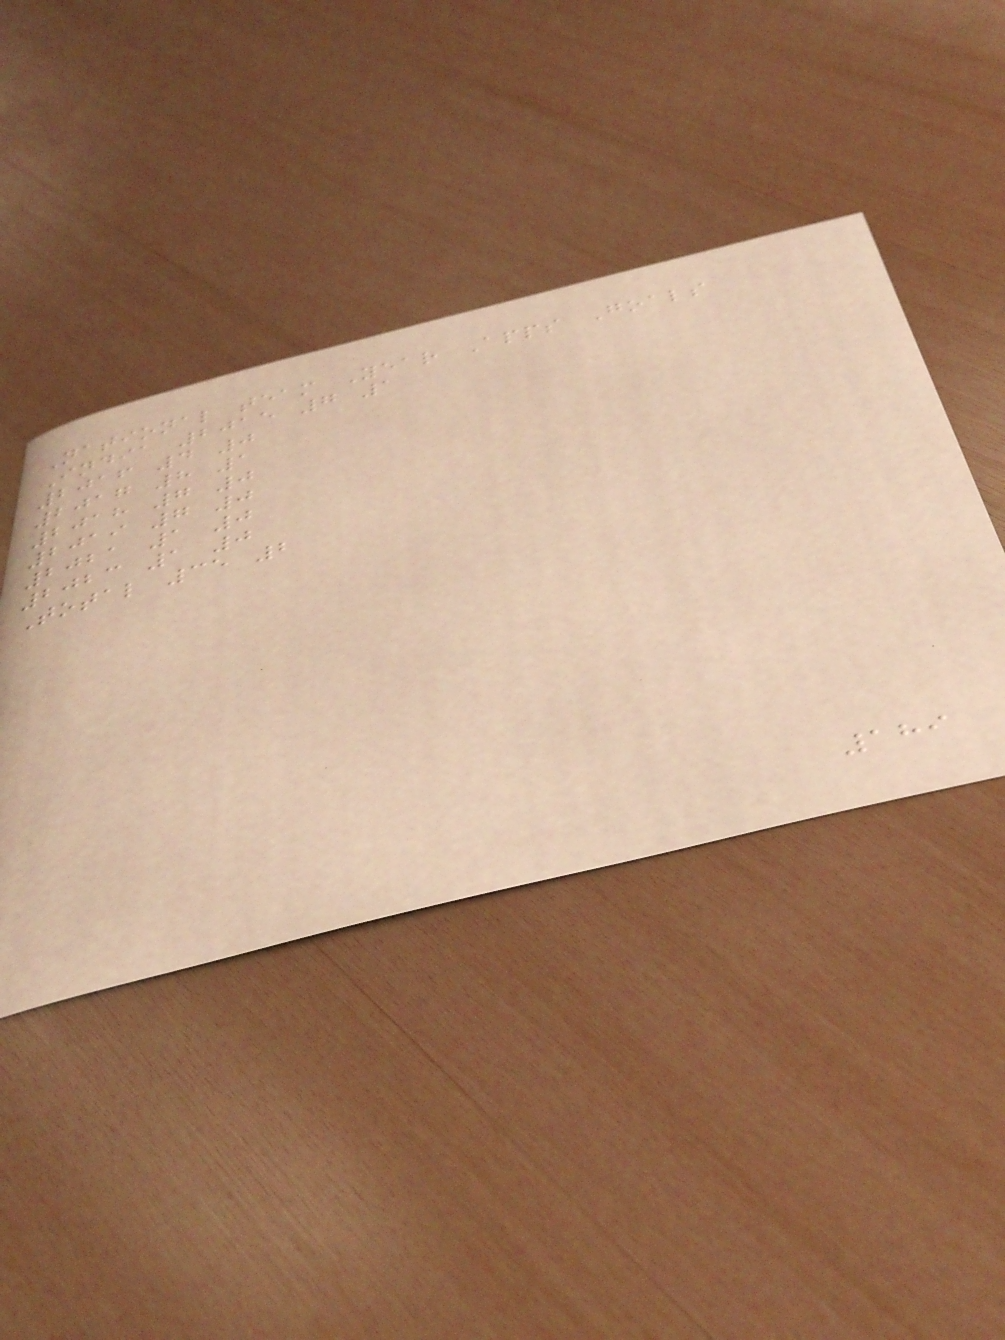National team Year Apps Goals
India 2015 7 1
2016 4 0
2017 8 1
2018 7 0
2019 7 0
2021 1 0
2023 1 0
Total 35 2
189
